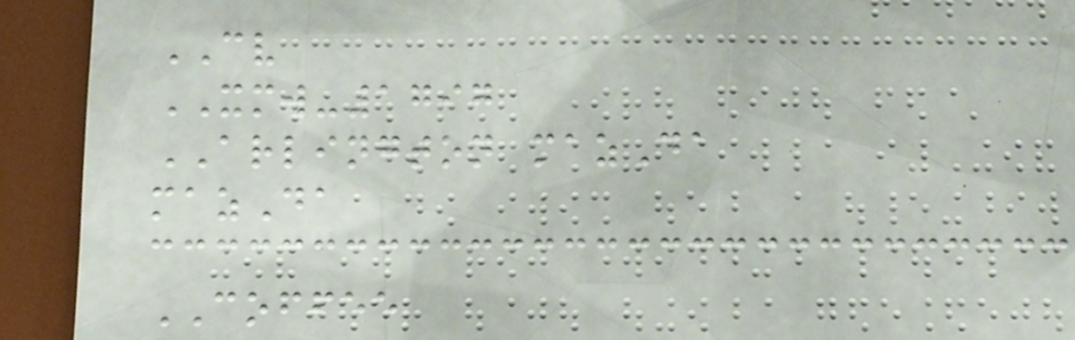CV
XMW-1797
ARLINGTON mazDa
mazDa
COFFEE
